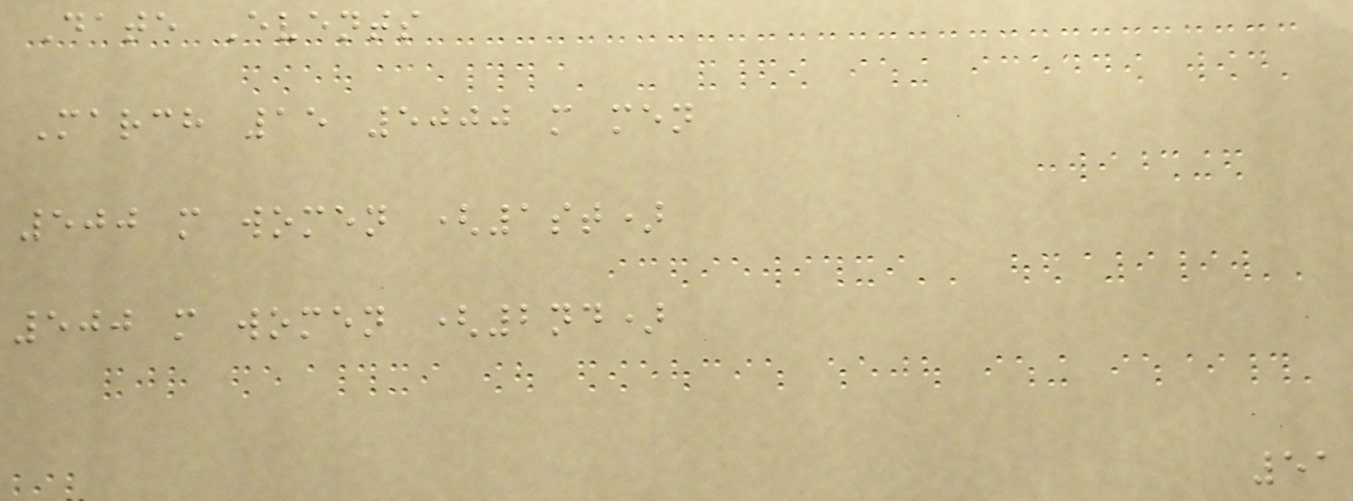Date Events
March 15 5000 m men
500 m women (1st)
500 m women (2nd)
51
